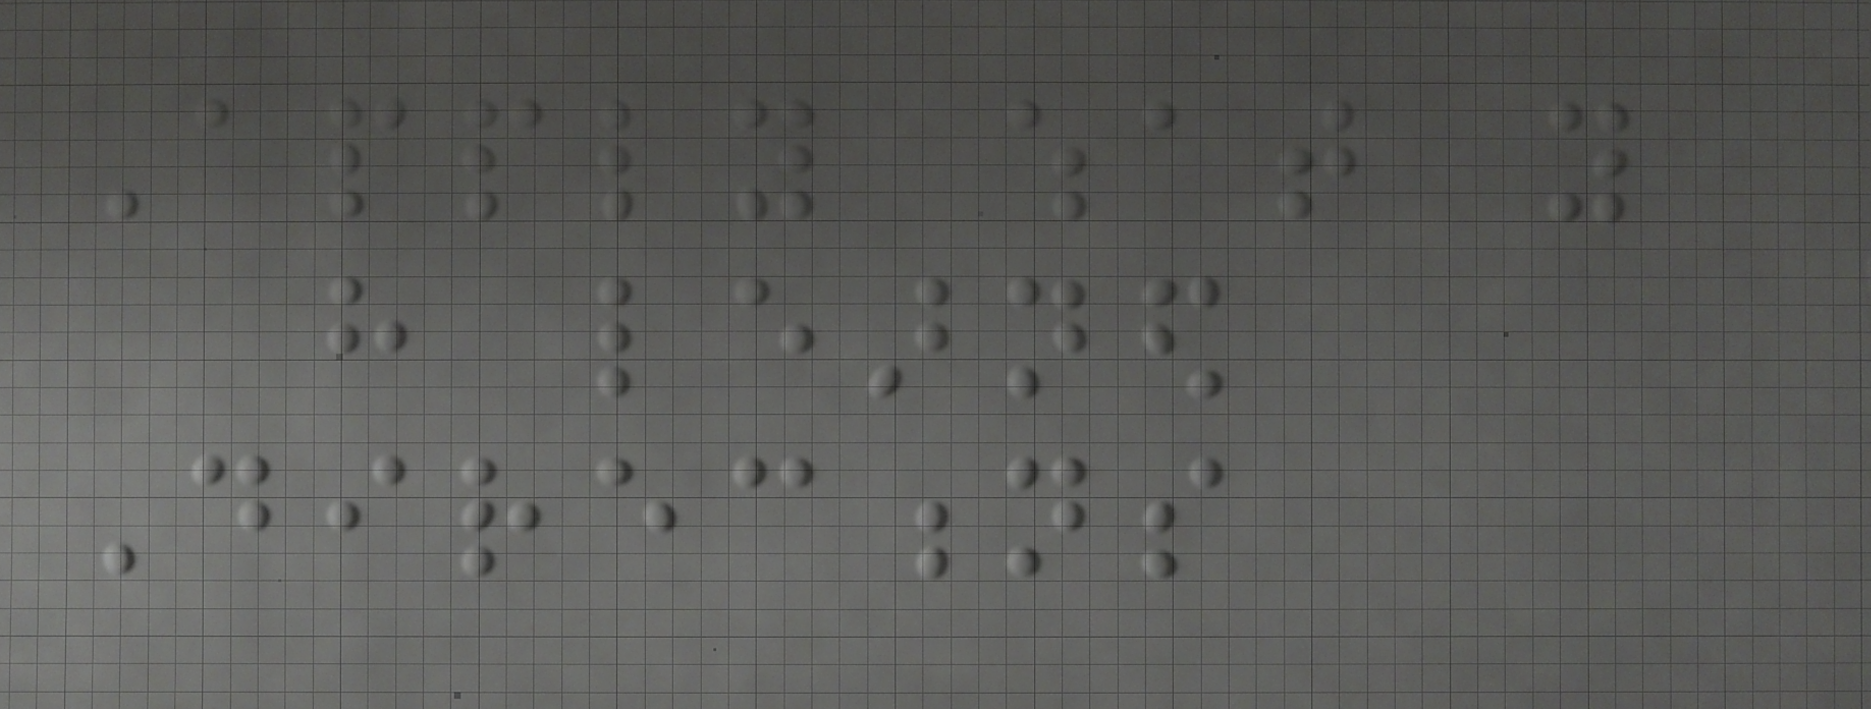Apply what you
have learned
Directions
